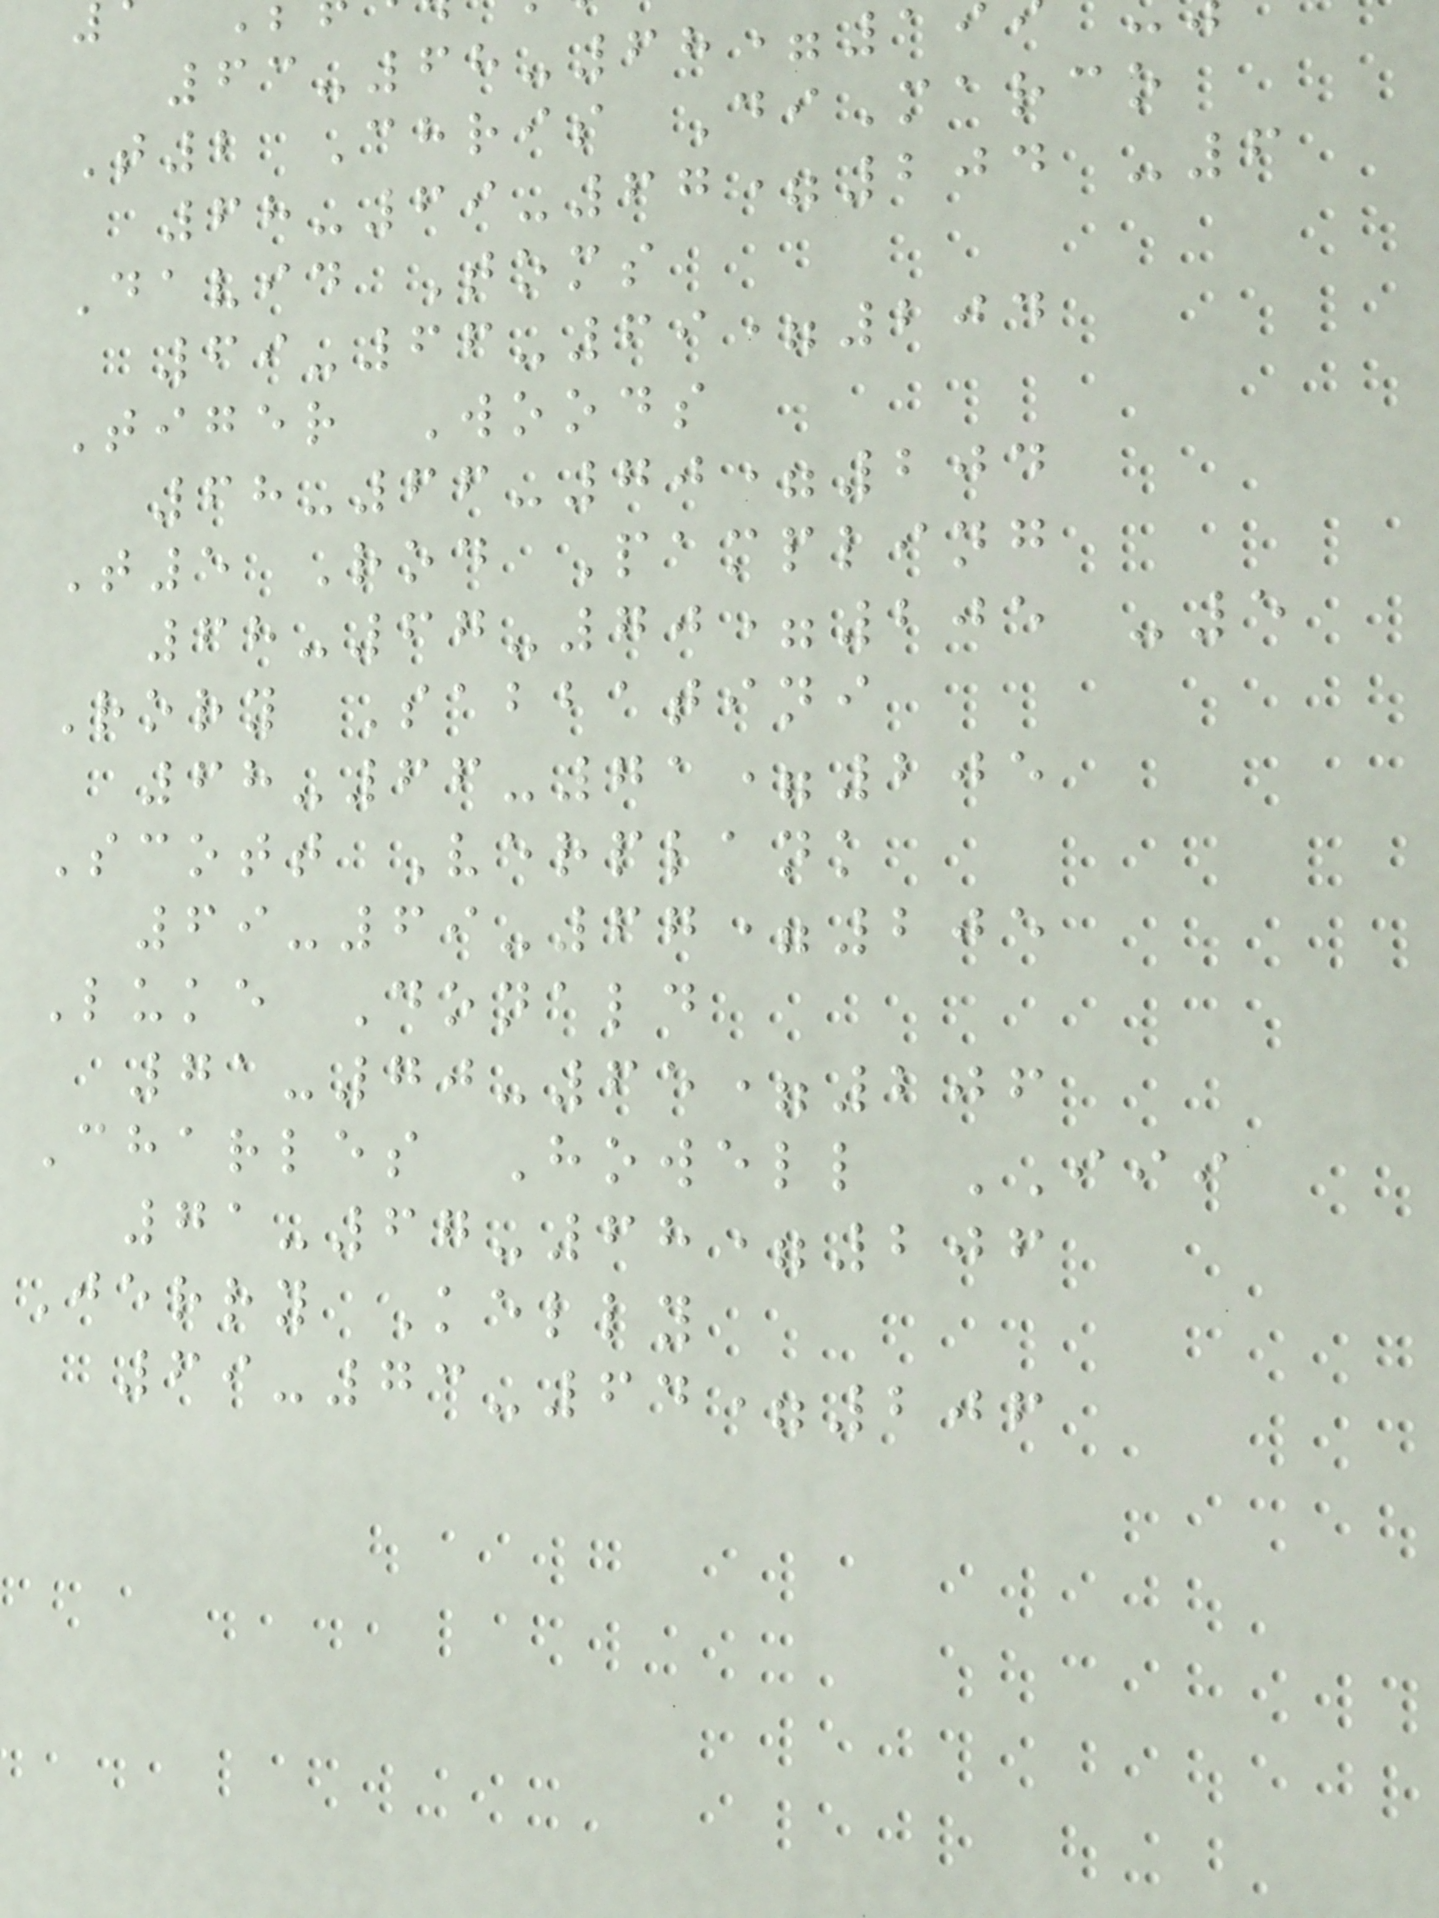63-68-68=1
T2 Chris DiMarco
68-69-67=204 -6
David Toms
69-66-69=204
Tiger Woods
68-66-70=204
T5 Rod Pampling
68-67-70=205 -5
Rory Sabbatini
68-66-71=205
Scott Verplank
69-69-67=205
Luke Donald
71-70-65=206
Charles Howell III
71-67-68=206
Jerry Kelly
69-73-64=206
